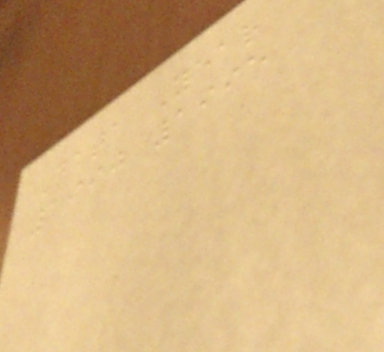Data Year
1990 1995
